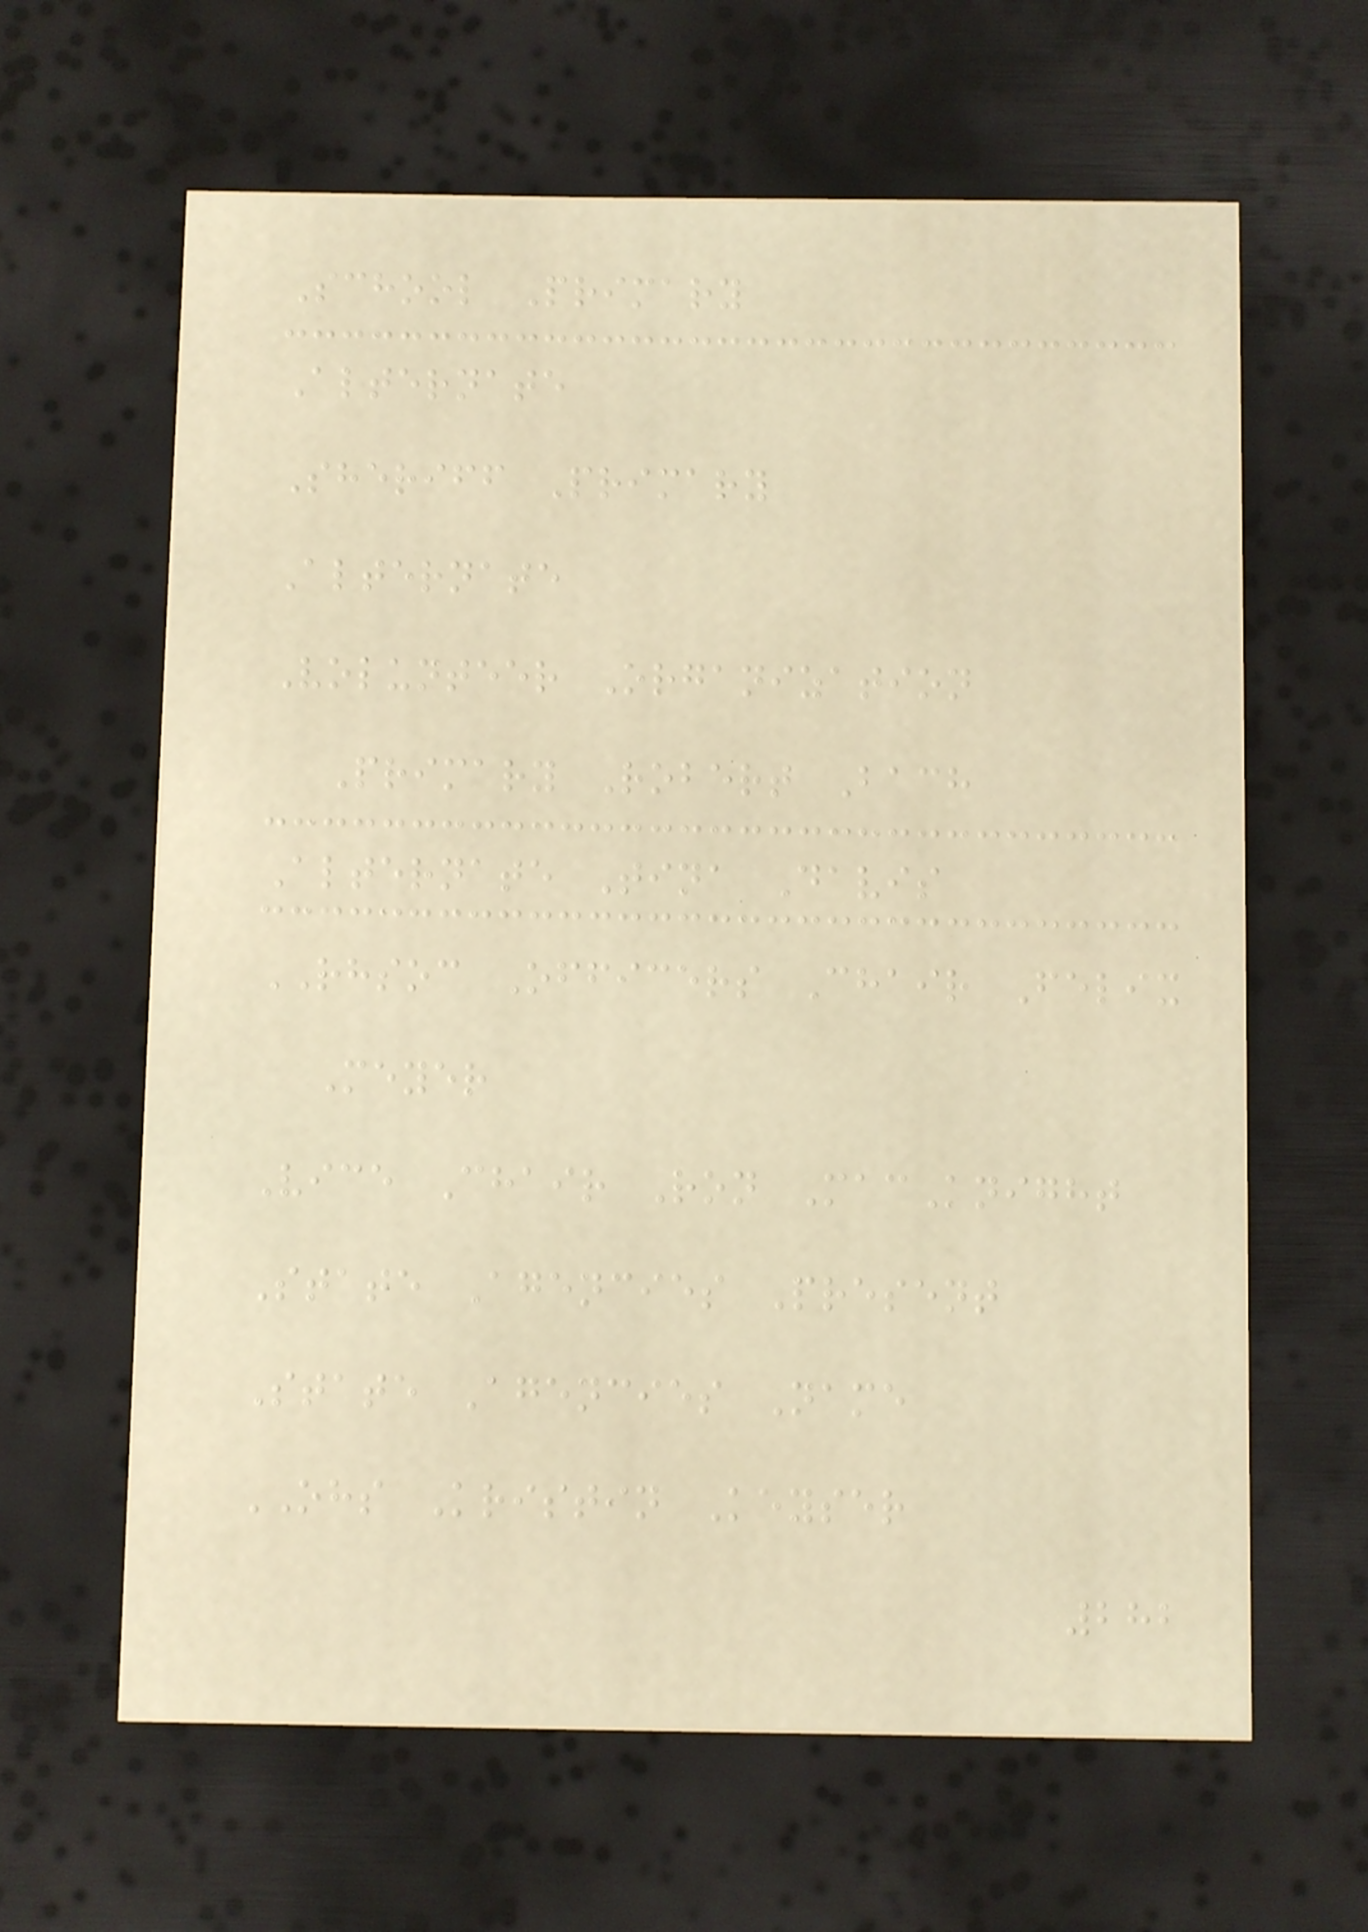School Primary
Alternate
Sheriff Primary
Alternate
Volunteer Organization
Primary Robert Bach
Alternate Tina Davis
RHSOC Officers Chair Felix
Meyer
Vice Chair Ron MacKnight
State Agencies Present
State Agencies Name
OHS Kristin Keyser
282
